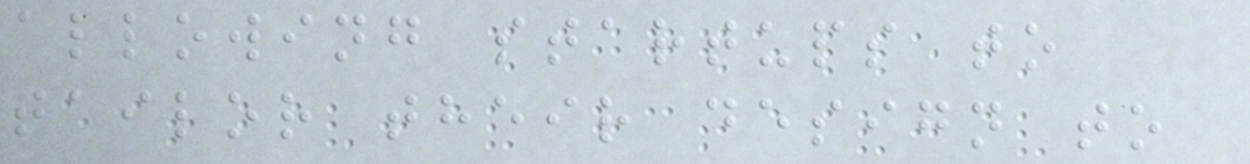allowing startups to
tailor their design to
